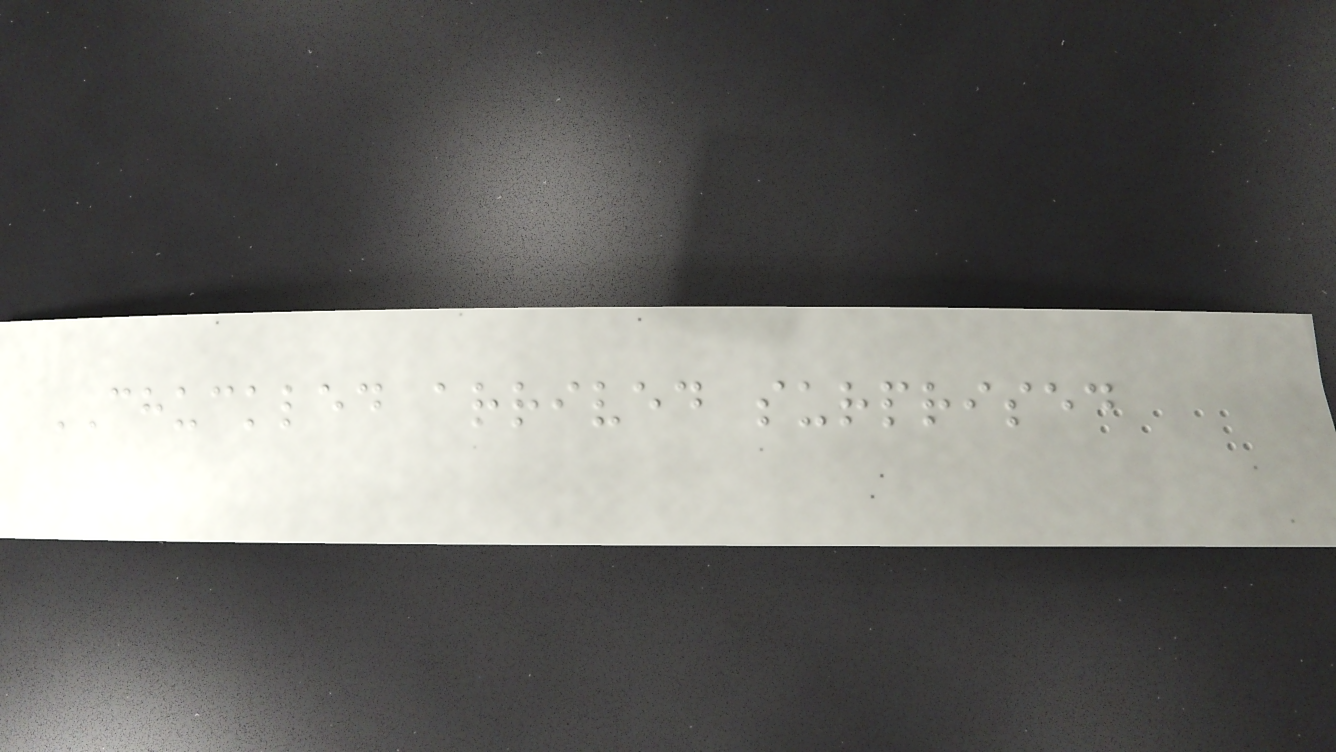CHUCKLED arrived surprised
